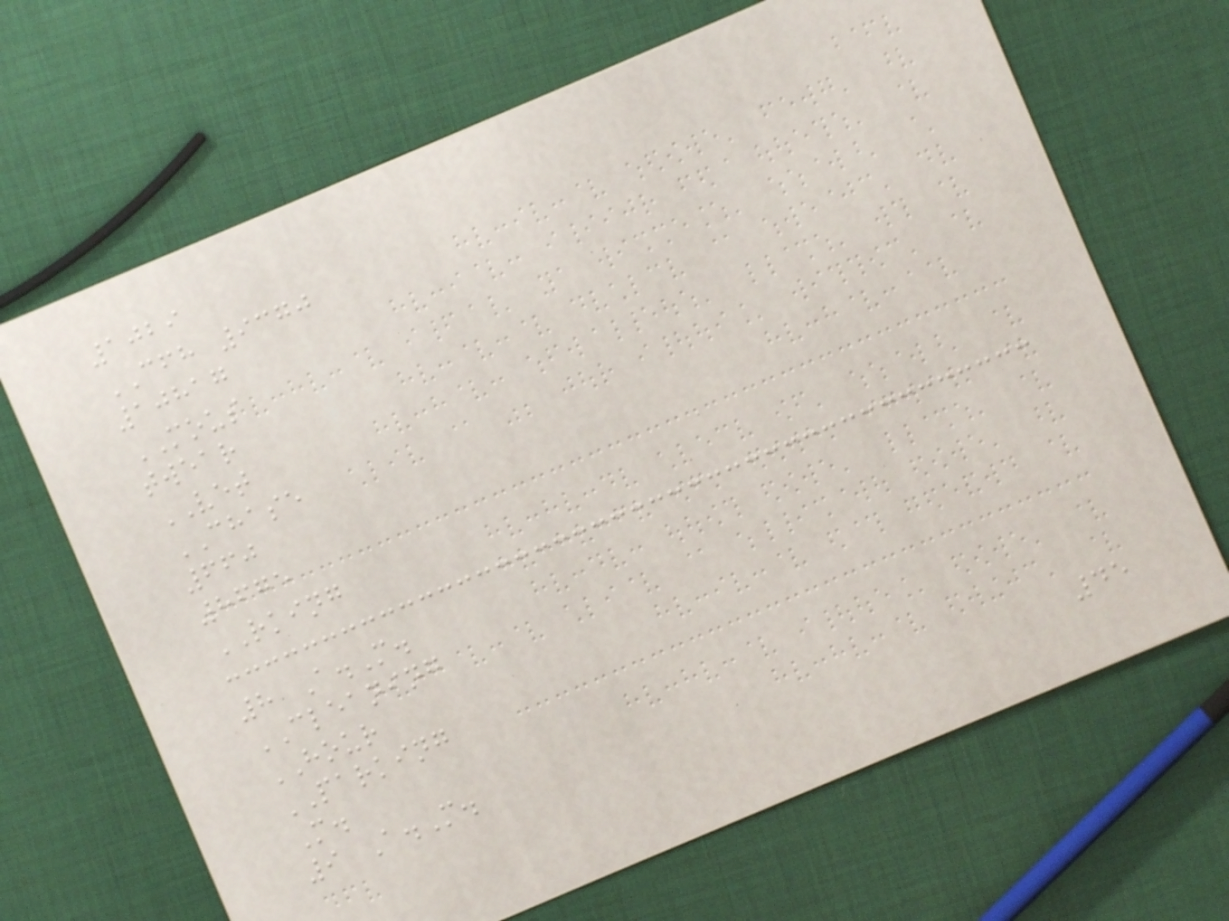1029
CFH 9370
10817
MOUS
twear
VET
CHASE
660
8675
RKING
8 A.M.
CLEANING
HOUR
PARKING
M.
9 A.M.
45
